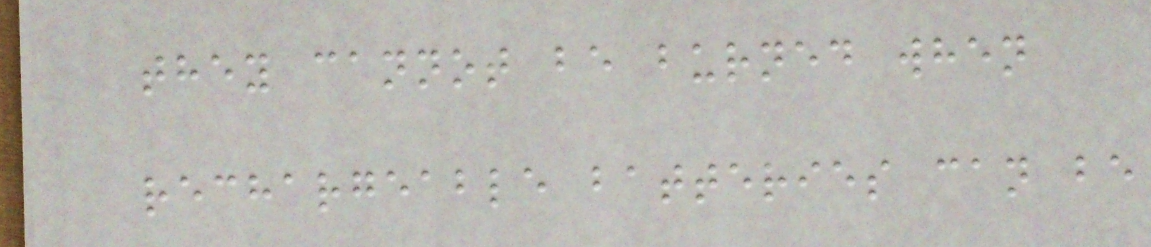they cannot be burned when
rechargeable batteries can be
